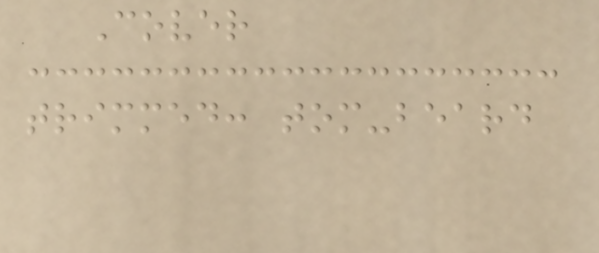Cover
trimmed: tom-beard
